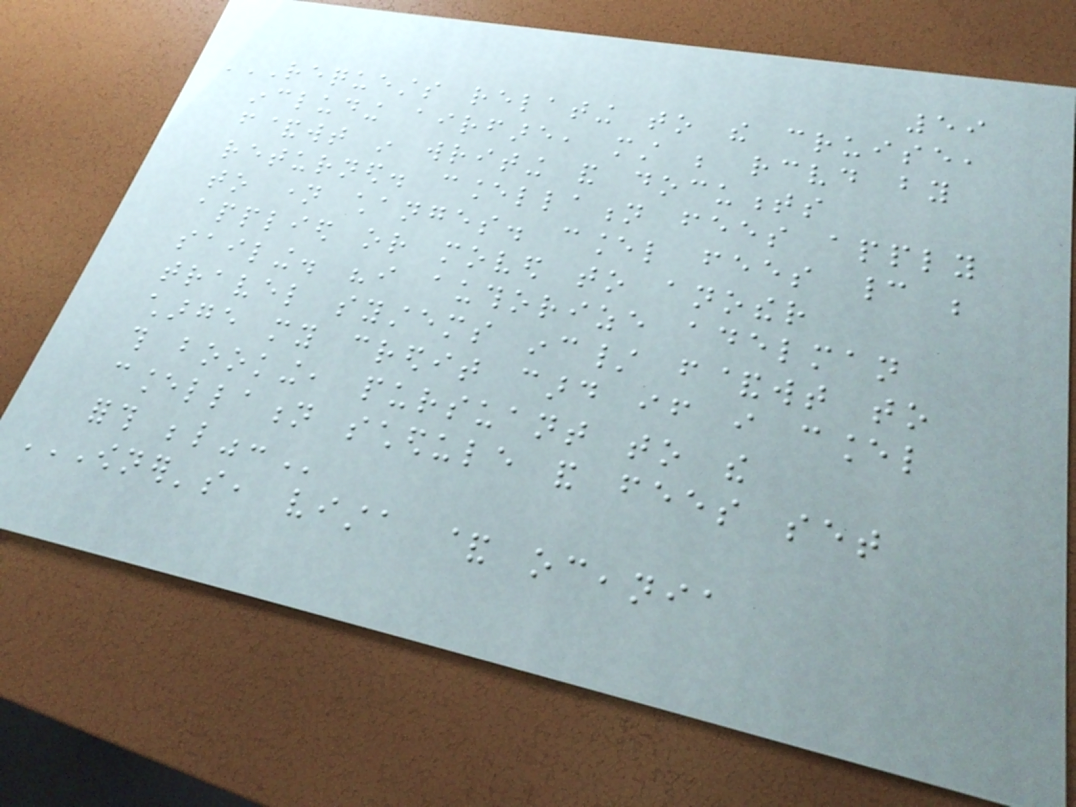59
REQUESTS RELATING TO THE CRUISE,
INCLUDING AIRFARE, MUST BE RECEIVED BY
F&WT IN WRITING AND DOCUMENTS
RETURNED. CANCELLATION FEES APPLY
TO NAME CHANGES. CANCEL FEES CANNOT BE
APPLIED OR MOVED TO ANOTHER
SAILING. "I AUTHORIZE ADELMAN
TRAVEL SYSTEMS INC/ F&WT TO
CHARGE MY CREDIT CARD IF I CANCEL
THIS BOOKING, PURSUANT TO THE
CANCELLATION SCHEDULE AND FEES SET
FORTH BELOW":
OWNER'S, VISTA & OCEANIA
